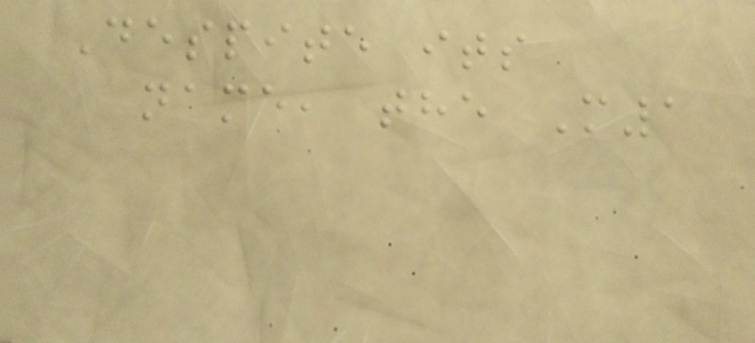Despite its
name, the M1
